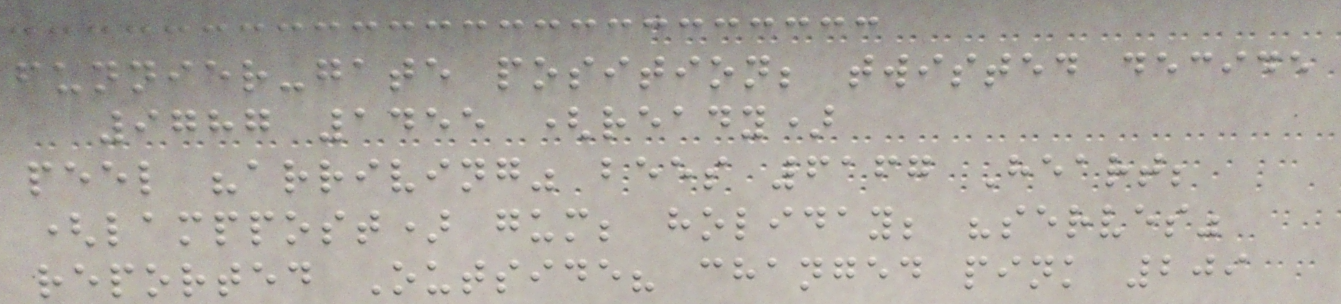funnier-gate position; twisted decide
9787 1455 (ready)
peel "arriving" bees 6167 Heart;
(lamppost) gum; holiday; "serves"
reported Outside? changed pink 209
